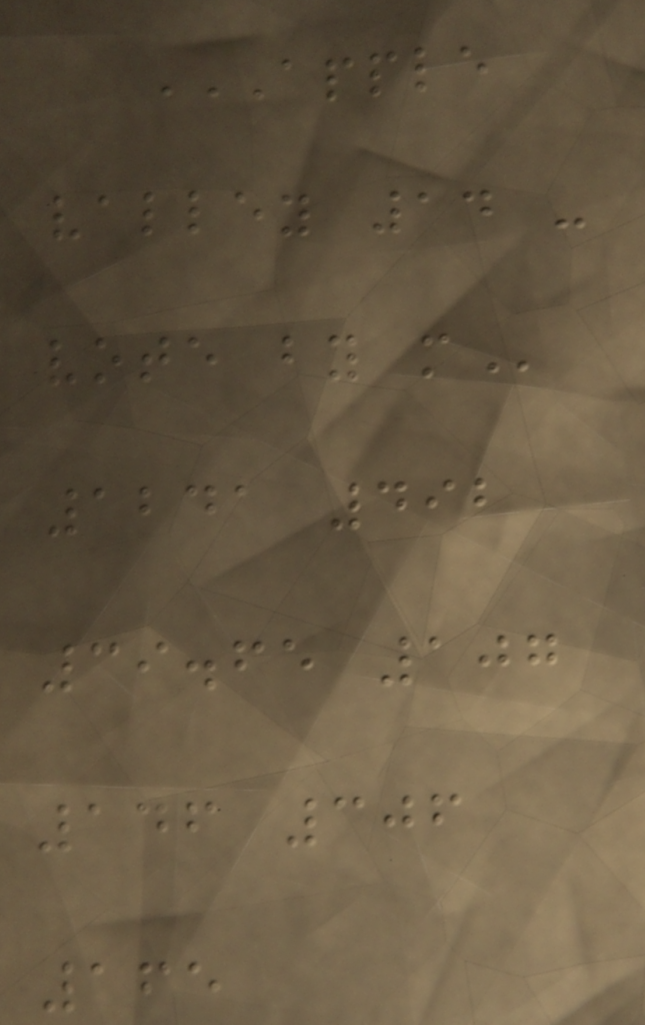APPLE
VALLEY 14 -
VOTE BY M
1241 492
39.65 107
146 306
165
